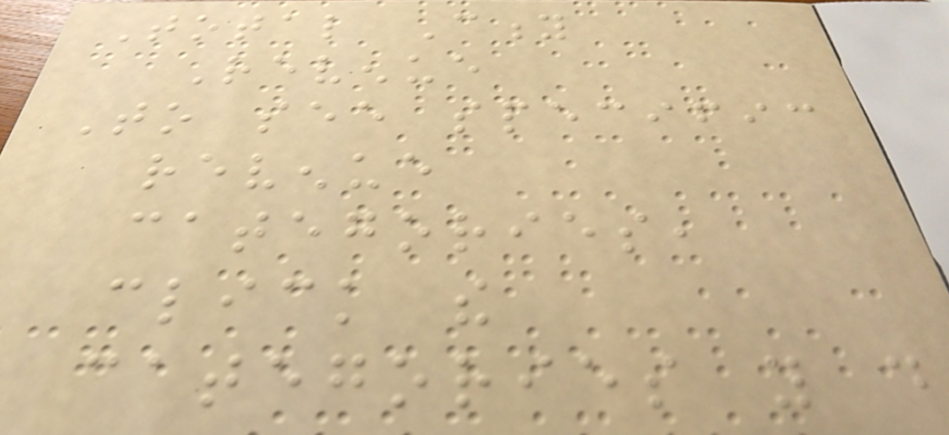Total City
Revenue
To see specific
revenue
categories,
click the
categories you do
